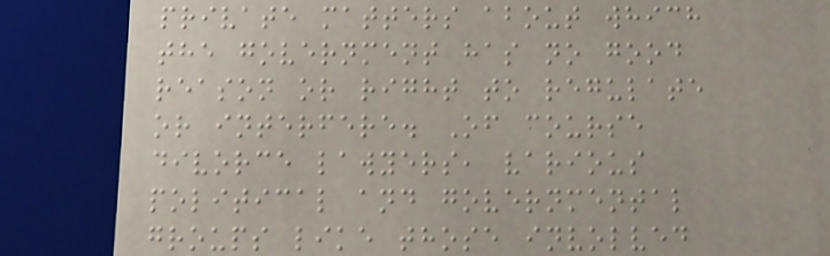private matters about which
the government has no good
reason or right to regulate
or interfere. Of course
divorce lawyers, various
political and governmental
groups like those involved
